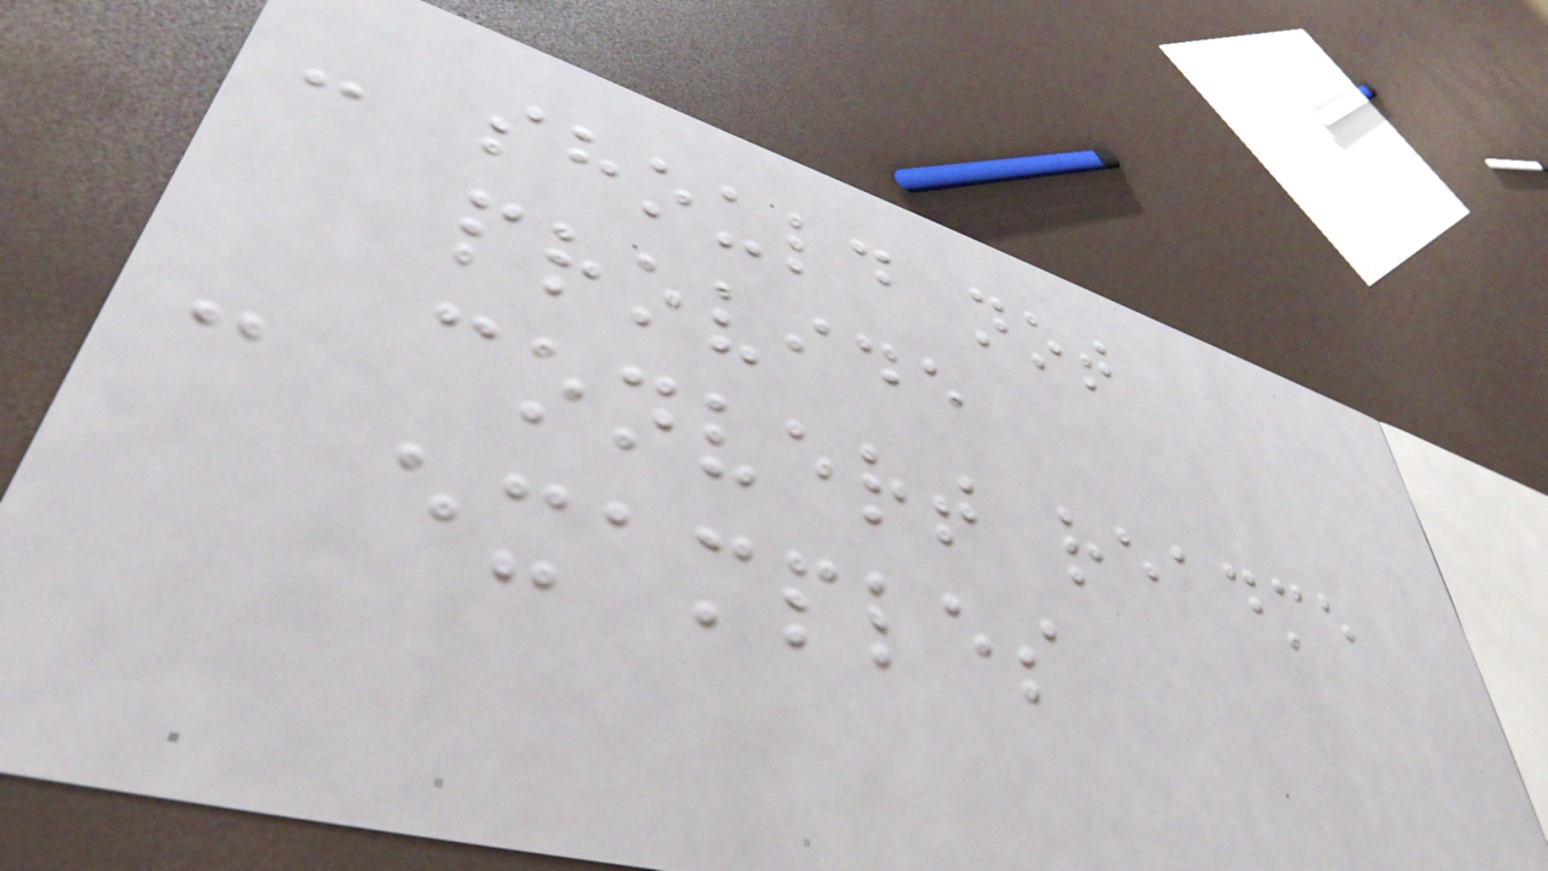- should not
provide
- convert readme
examples
